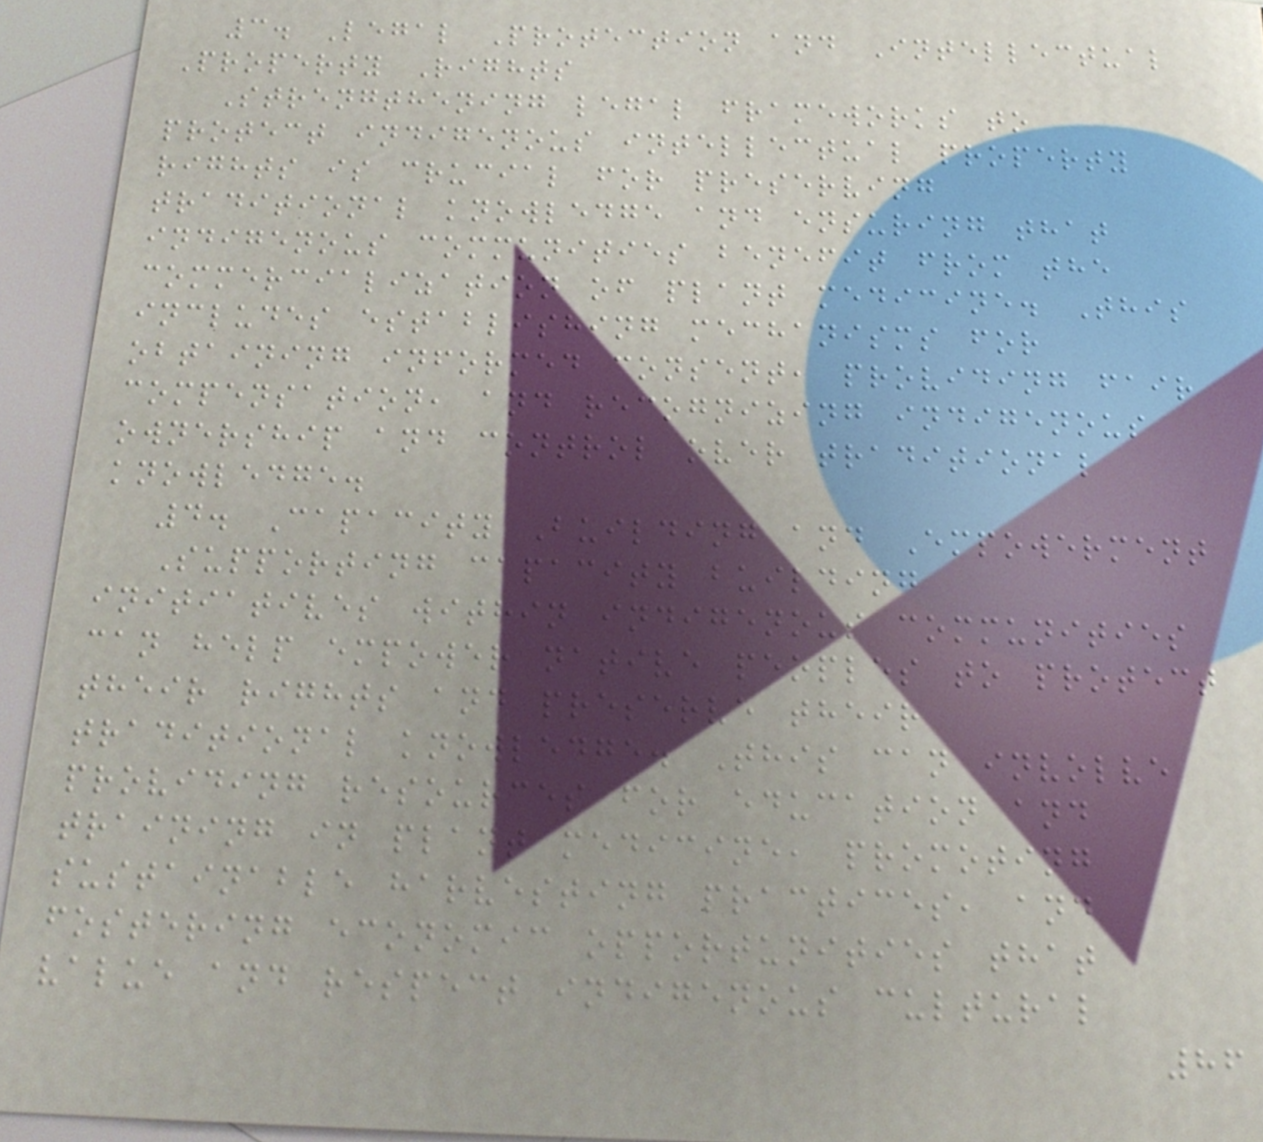3. Legal Protection and Intellectual
Property Rights
Strengthening legal frameworks to
protect indigenous intellectual property
rights is crucial for preserving
traditional knowledge and ensuring that
indigenous communities benefit from the
commercialization of plant medicine. This
includes establishing mechanisms for
obtaining informed consent, providing fair
compensation, and recognizing indigenous
ownership and control over traditional
knowledge.
4. Capacity Building and Empowerment
Supporting capacity building
initiatives within indigenous communities
can help empower native peoples to protect
their rights and preserve their
traditional knowledge. This can involve
providing resources for education and
training in plant medicine, promoting
sustainable harvesting practices, and
fostering economic opportunities that
value and respect indigenous cultural
86
